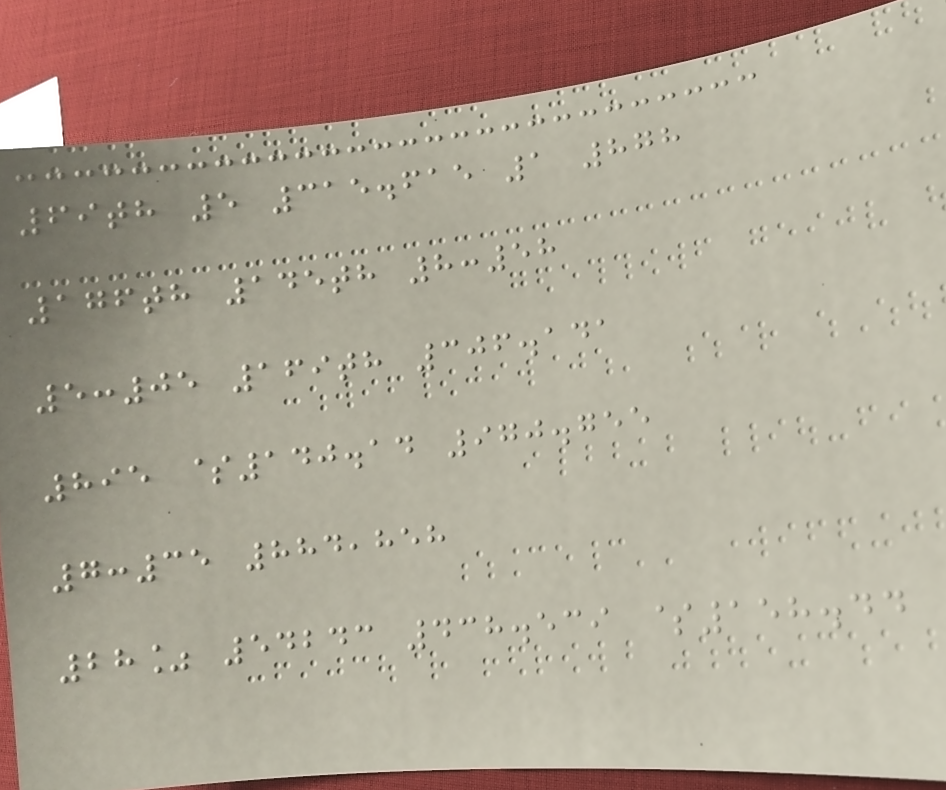69th 5 315.615 1 878
176th 145th 8:58
5:05 169th 306.141
895 $140.14 970.755
7:35 884,858
28% 54243 438.539 $158.44
